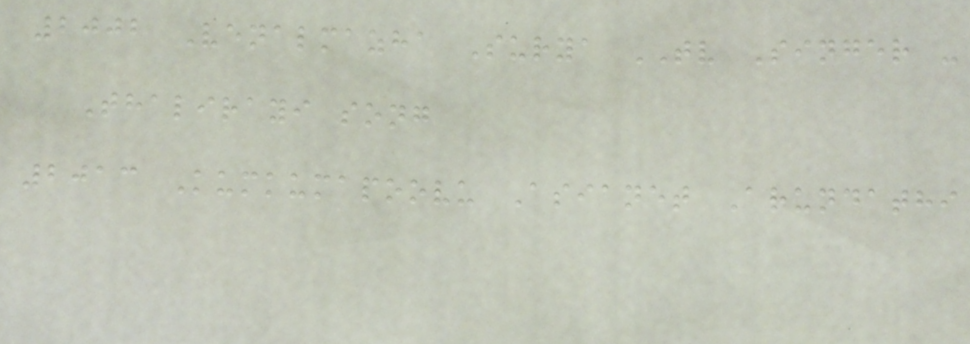2002 Venalmazha Surya TV Singer -
Thalirayi song
2013 Kumkumapoovu Asianet Arundathi
